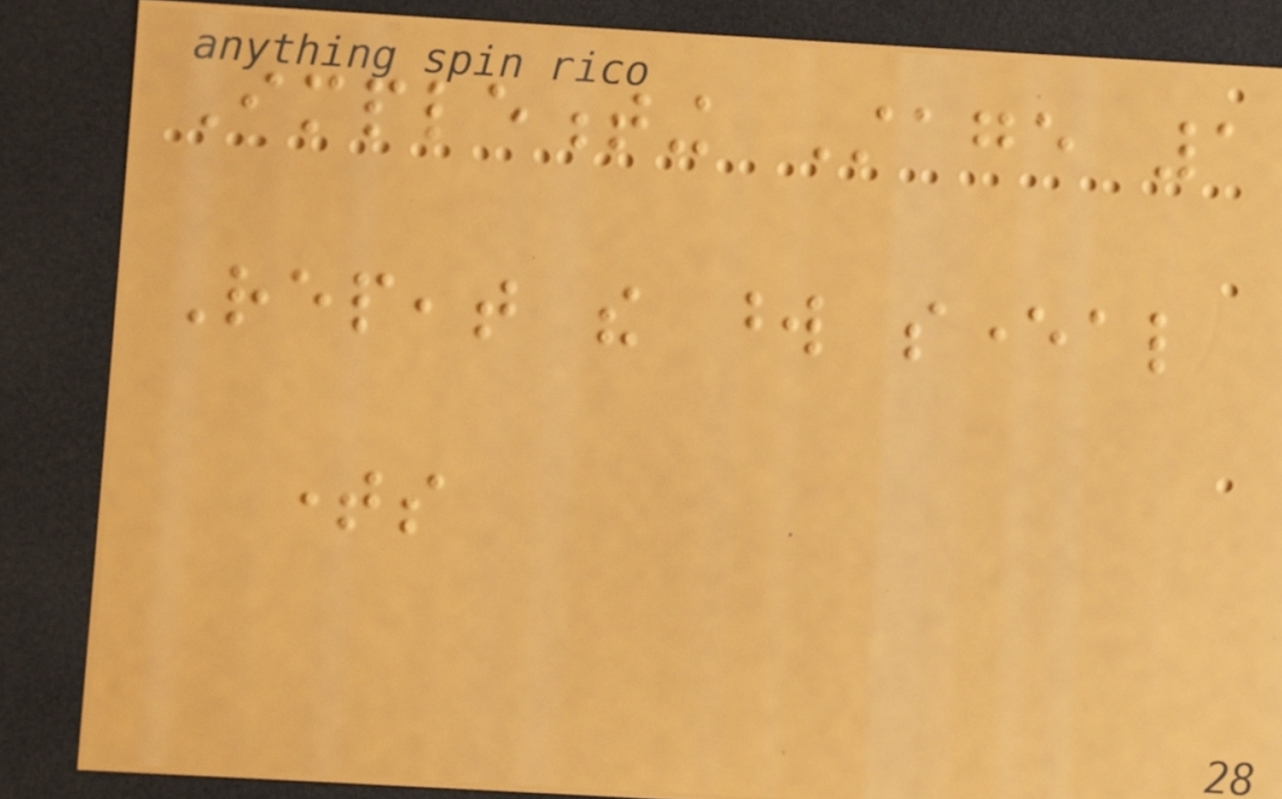Implementing Stage 1
Repeat the word several
times
